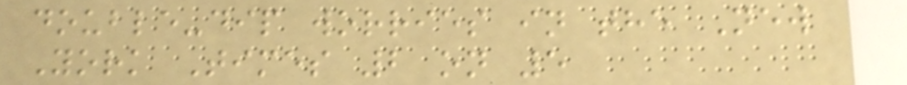double-dip worries in the New
York Times 2 on 5
